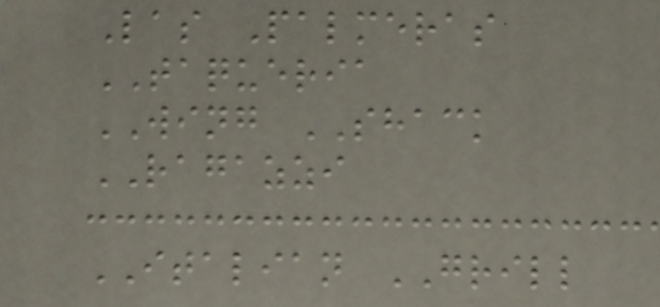Las Palmeras
TAQUERIA
WING SHACK
RAGAZZI
ITALIAN GRILL
